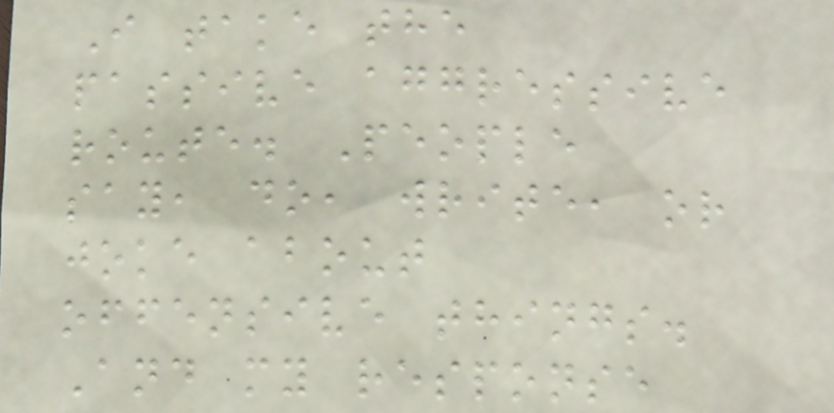I take the
passive aggressive
route. People
say, do, write, or
joke about
offensive things.
And my response
